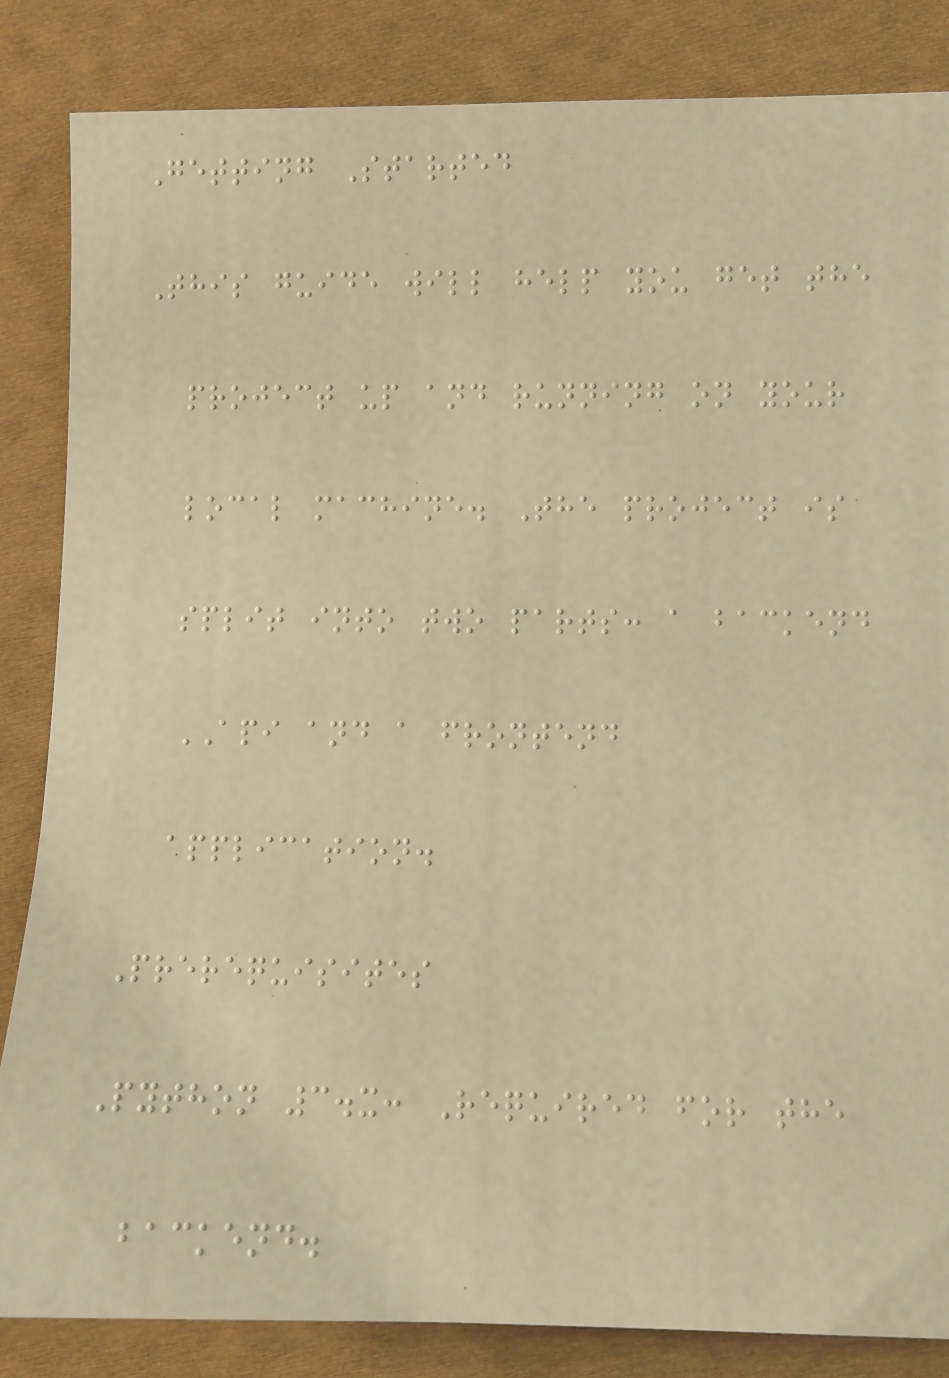Getting Started
This guide will help you get the
project up and running on your
local machine. The project is
split into two parts: a backend
API and a frontend
application.
Prerequisites
Python 3.x: Required for the
backend.
